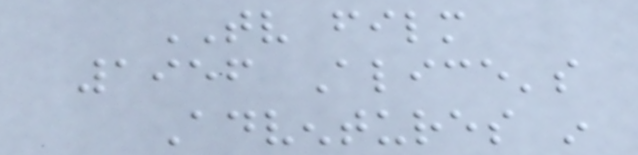TV film
1956 Alice's
Adventures in
